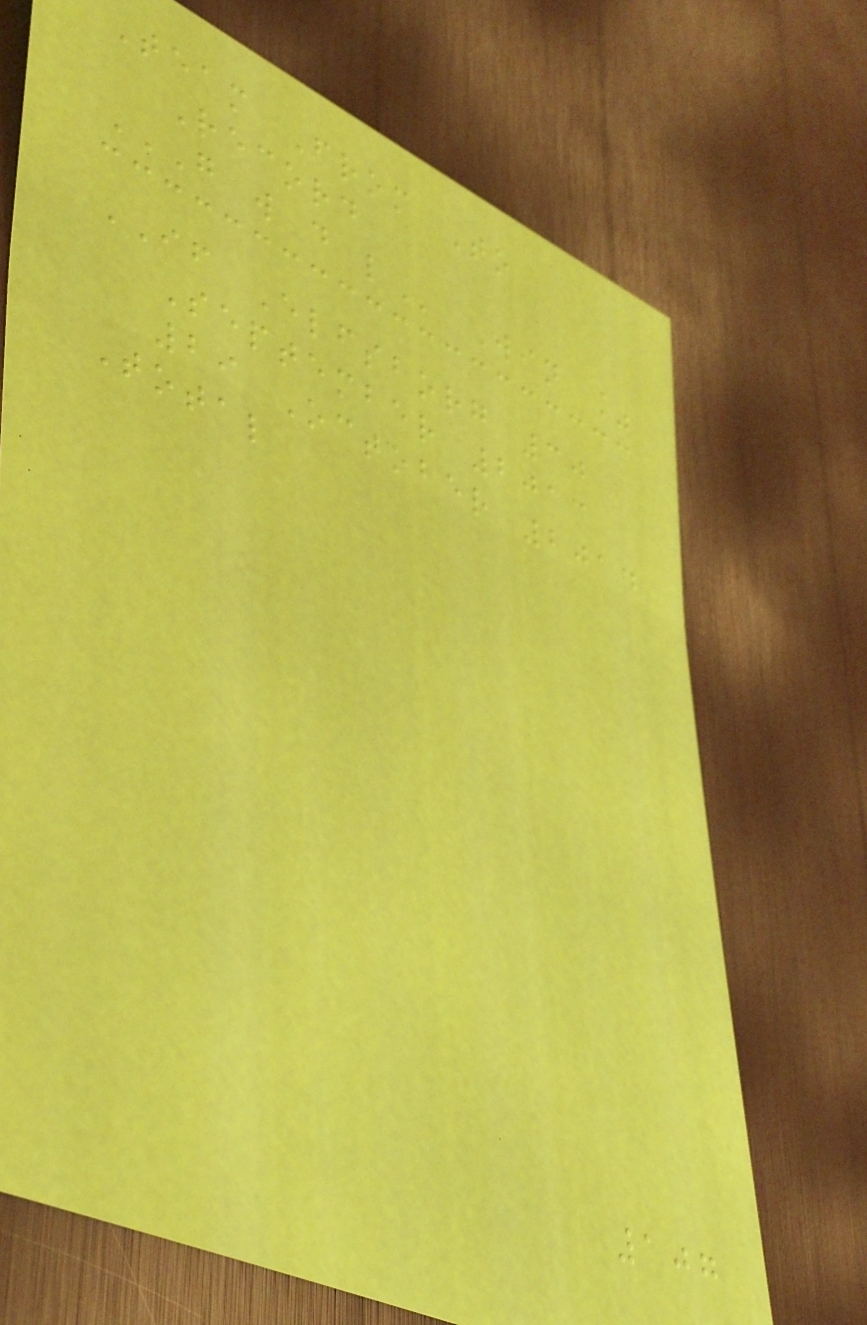Team From To
Record
G W D L Win %
IF Elfsborg 30
September 2013
29 October 2014
Total
107
